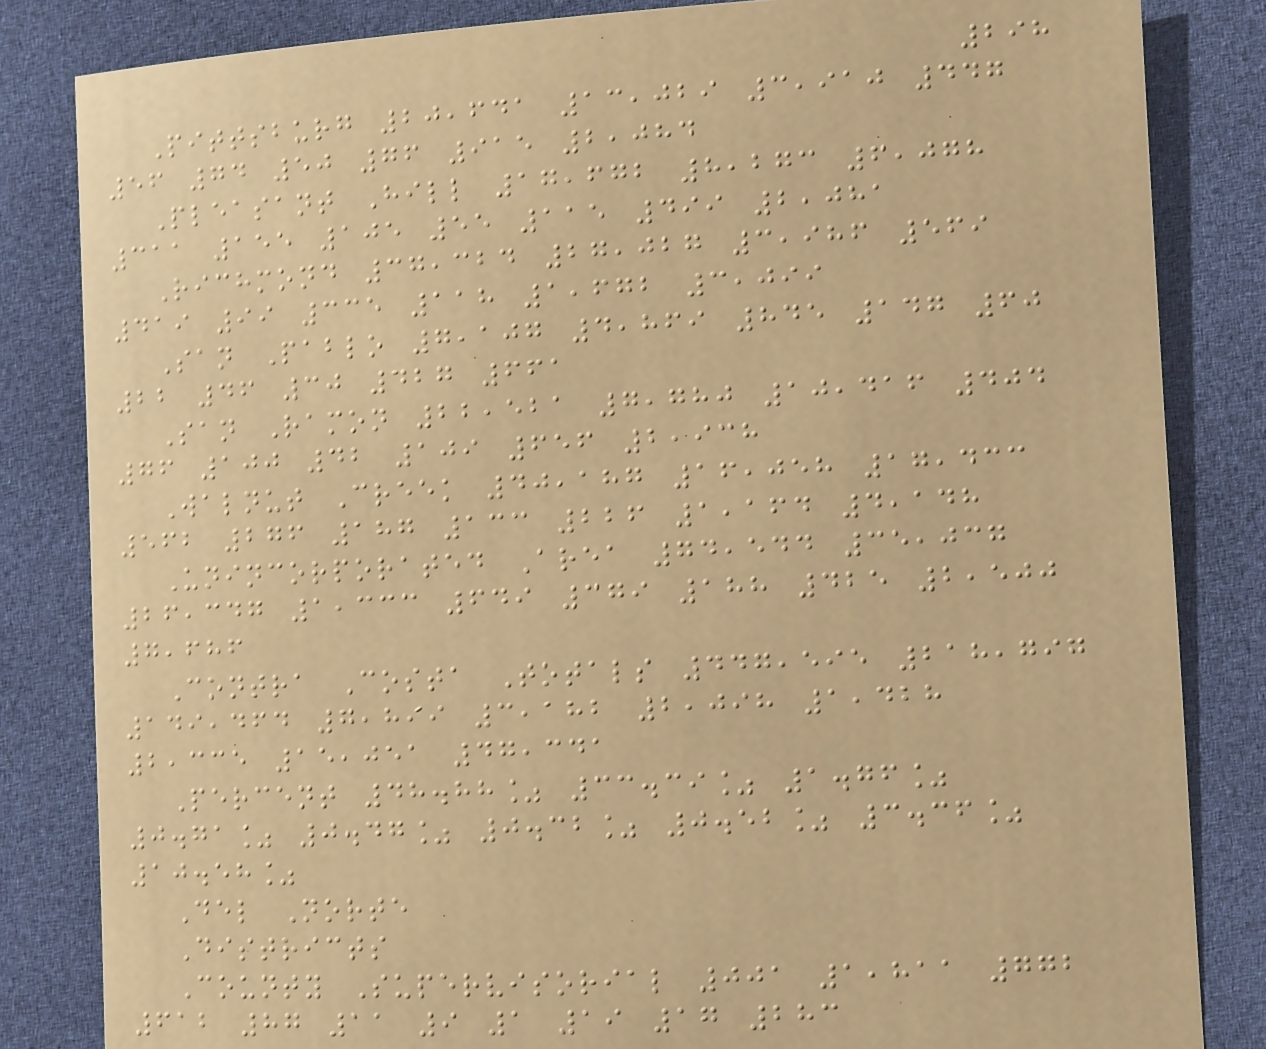298
Pittsburg 20,641 13,029 3,910 447
56 74 50 76 915 2,084
Pleasant Hill 17,672 8,273 6,078
311 155 105 55 115 499 2,081
Richmond 37,324 27,027 3,986 569
419 99 335 118 1,672 3,099
San Pablo 7,107 4,869 845 147 60
22 46 30 427 661
San Ramon 22,521 7,780 10,416 404
76 100 42 109 656 2,938
Walnut Creek 40,187 16,058 17,433
562 276 187 133 226 1,164 4,148
Unincorporated Area 74,544 35,037
26,347 1,333 649 379 188 425 2,500
7,686
Contra Costa Totals 447,595 218,797
149,464 7,899 3,182 2,098 1,428
2,335 15,051 47,341
Percent 48.88% 33.39% 1.76%
0.71% 0.47% 0.32% 0.52% 3.36%
10.58%
Del Norte
Districts
County Supervisorial 001 1,811 772
612 87 11 9 1 19 17 283
